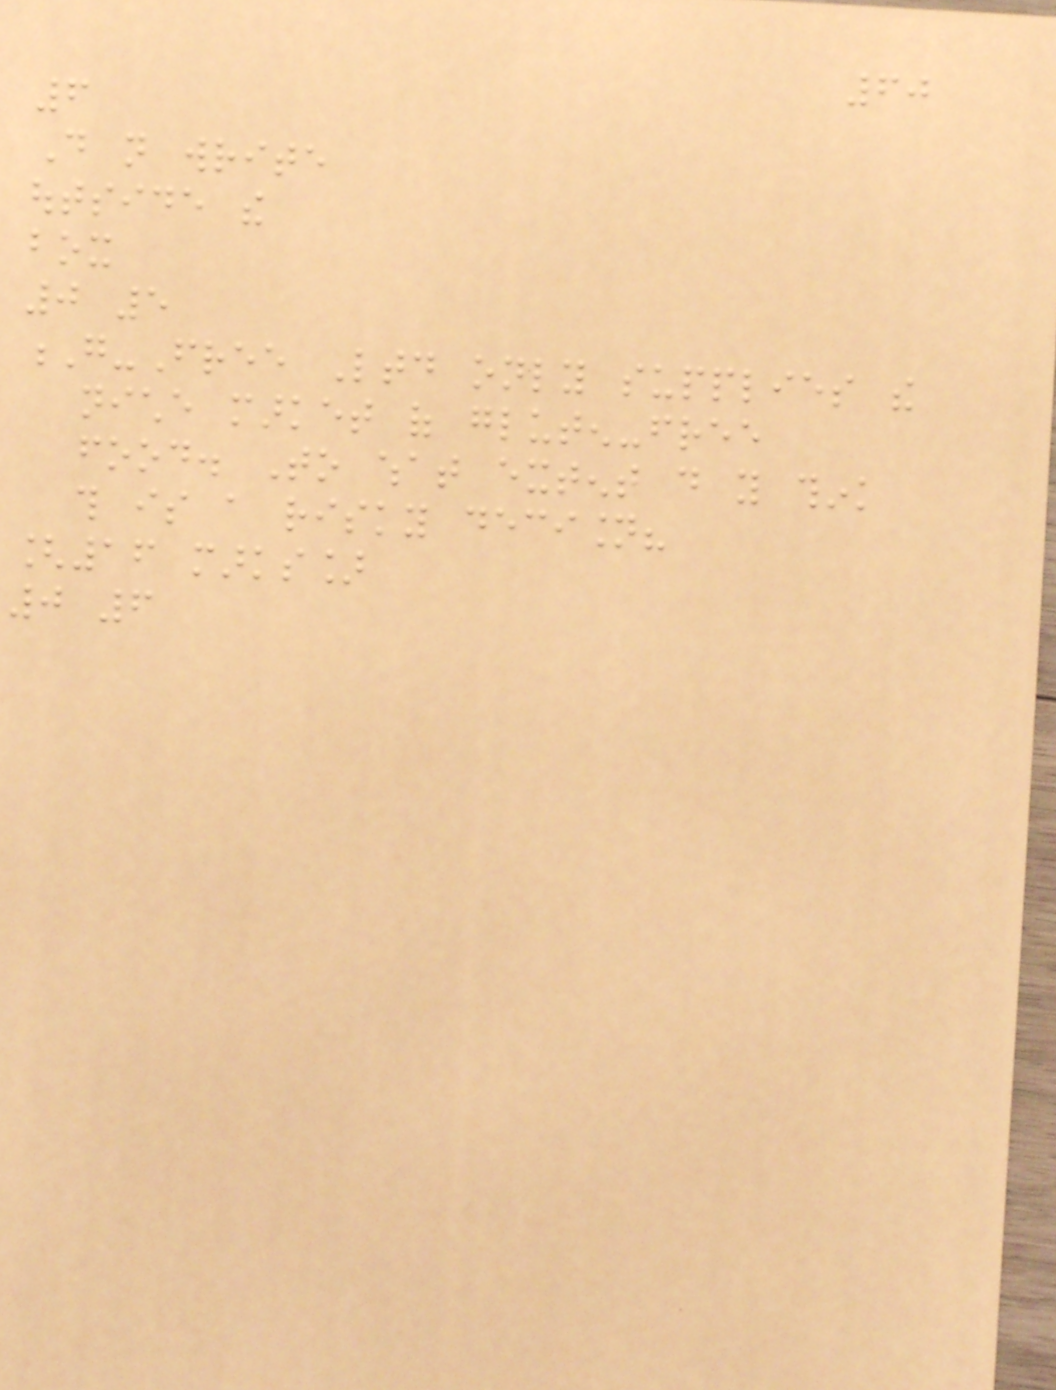60
6
Do not write
outside the
box
0 5
G-Free Ltd only supplies the
niche market of gluten-free
food. To what extent do you think
this is a risky decision?
[16 marks]
0 6
